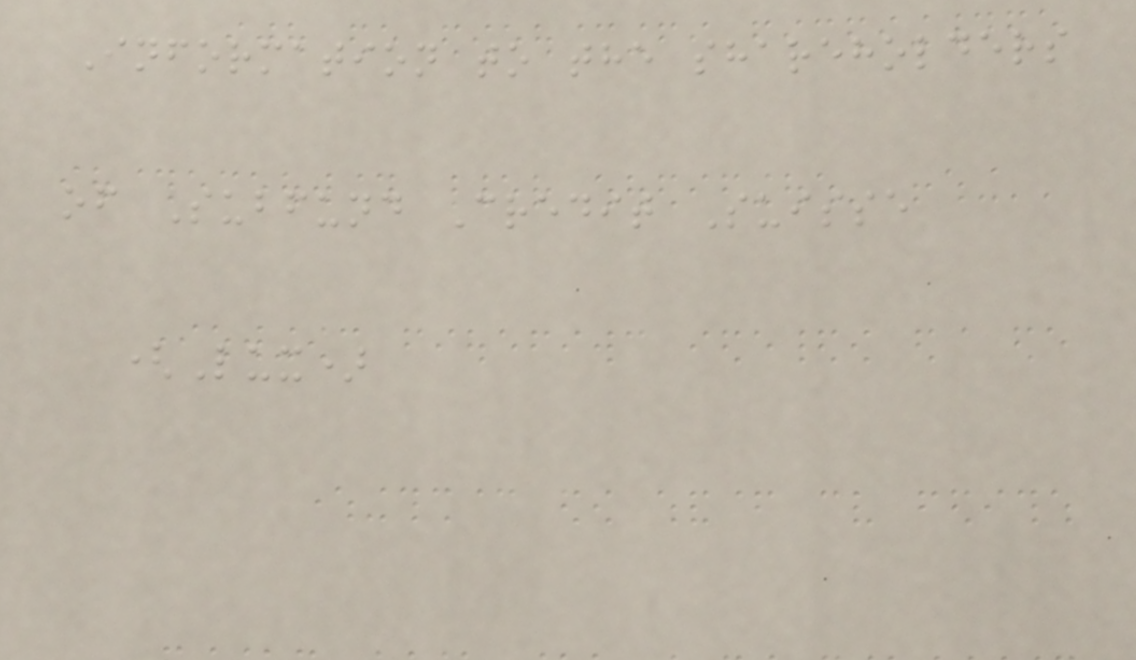Information to the shareholders
of Subfund Credit Suisse
(Lux)
